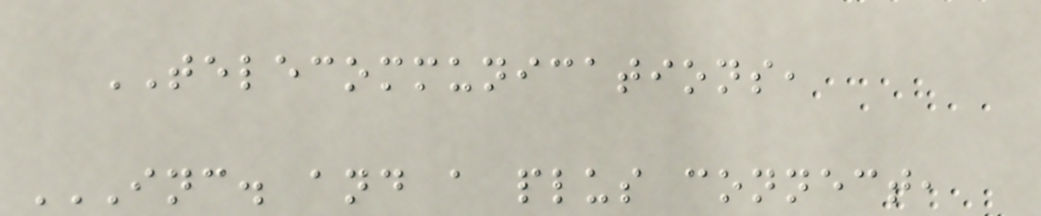TELECOMMUNICATIONS,
INC. AND A PLUS CONNECT,
